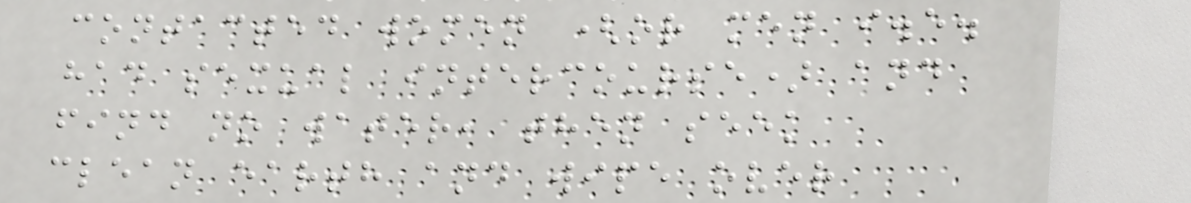contacted women (or men i.e.
had sexual intercourse) and
find no water, then seek
clean earth and wipe over
